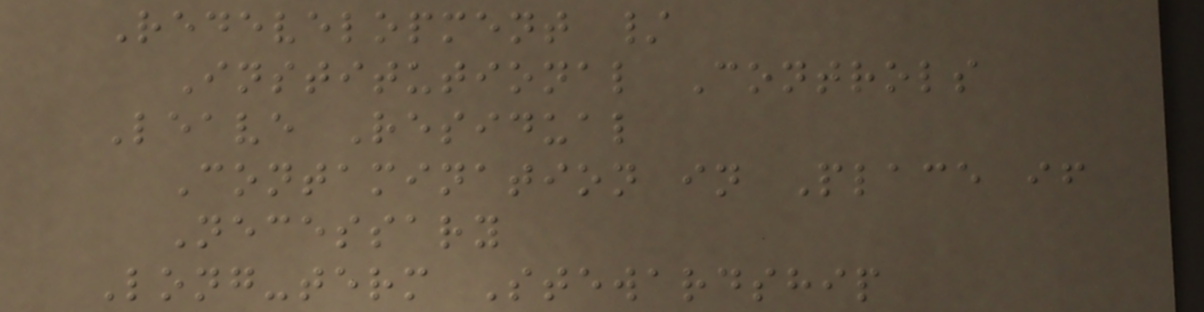Redevelopment /
Institutional Controls
Leave Residual
Contamination in Place if
Necessary
Long-term Stewardship
